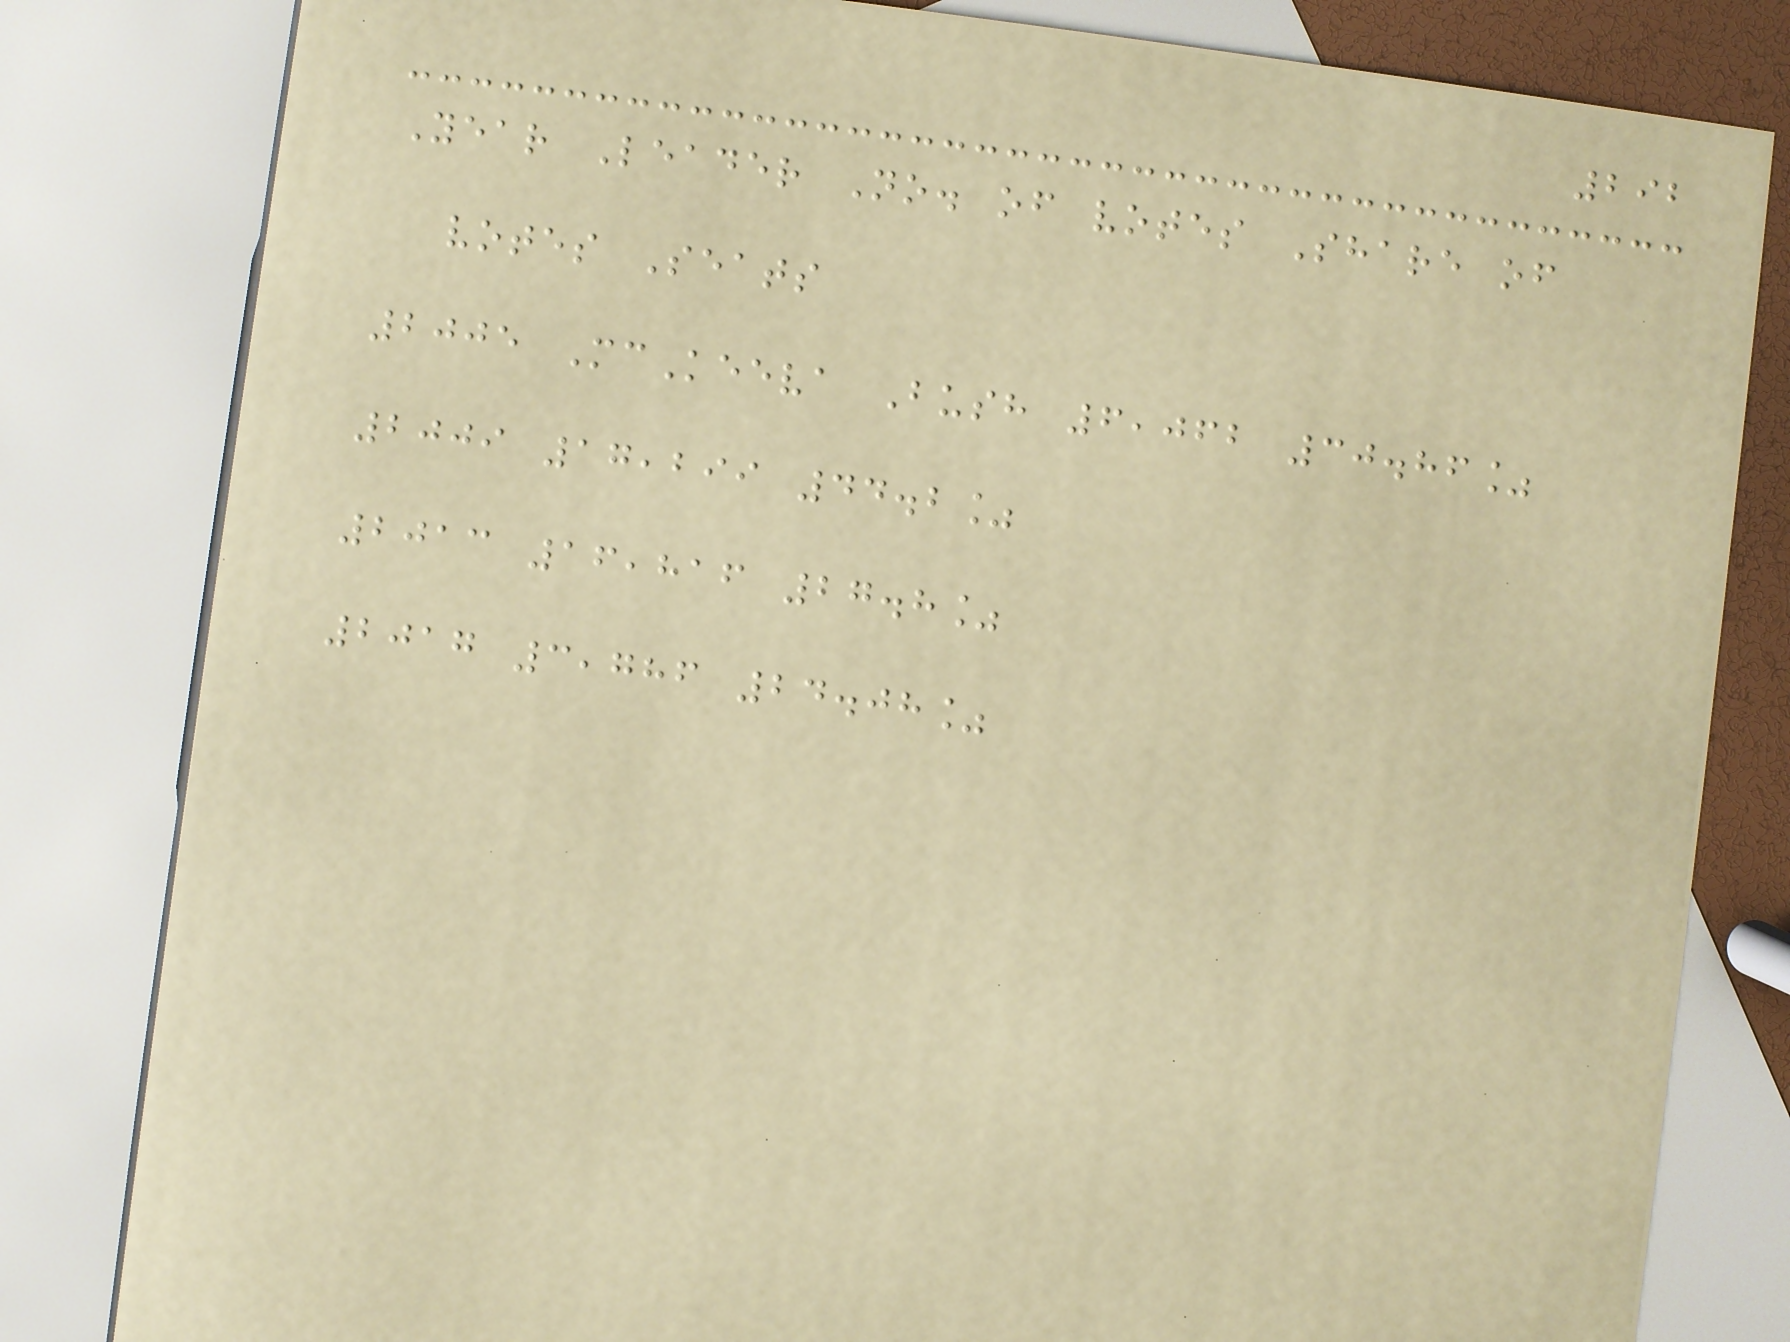292
Year Leader No. of votes Share of
votes Seats
2005 McKeeva Bush 6,062 30.86%
2009 17,299 44.2%
2013 16,816 27.8%
2017 3,786 24.08%
